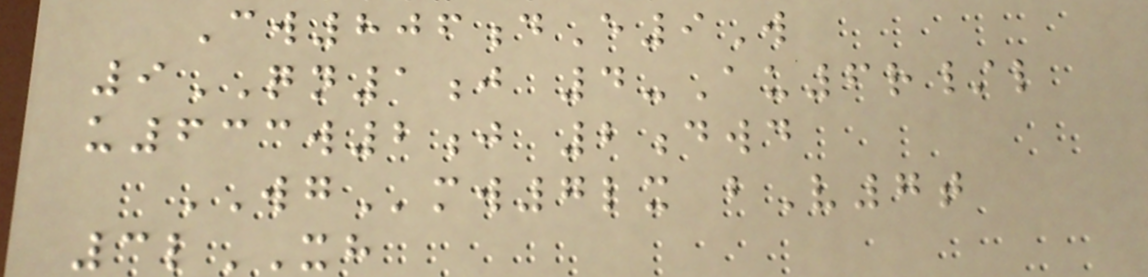Cw806dE9W
9QN1j 4-Au6r/l
u633w2j 2dwd
WGmw7lx bV7t
3lXH
